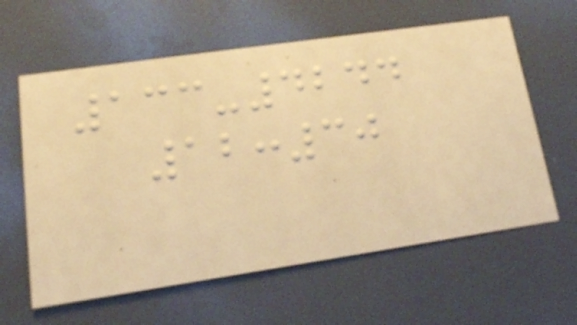133-4244
12:30
